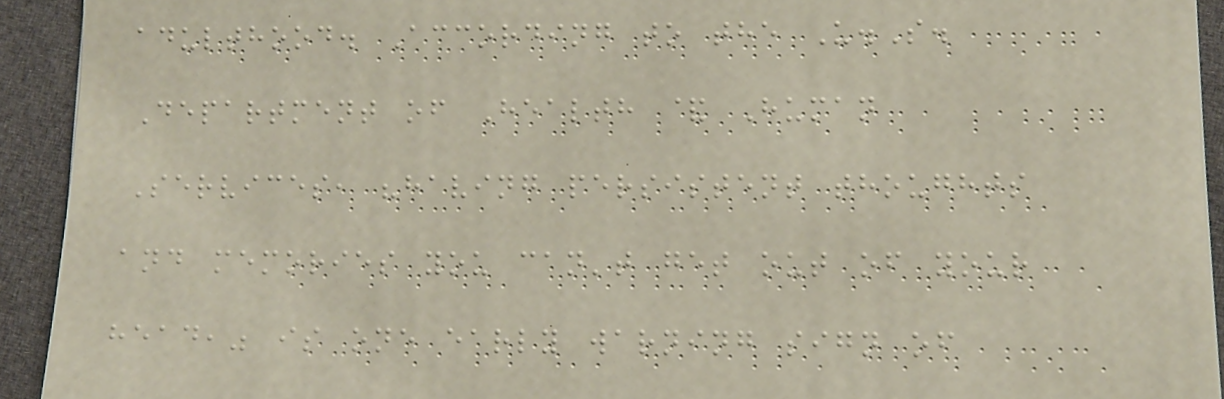adulthood. According to the U.S.
Department of Health & Human
Services, "having persistent thoughts
and memories you can't get out of your
head," is one early warning sign of
